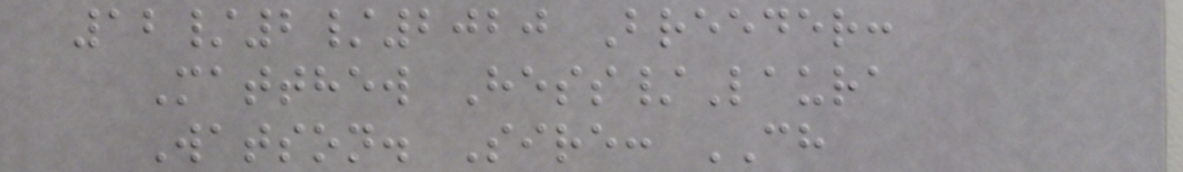12/2/2020 Breeder:
Matthew Hess/Laura
Watson. Sire: CH
